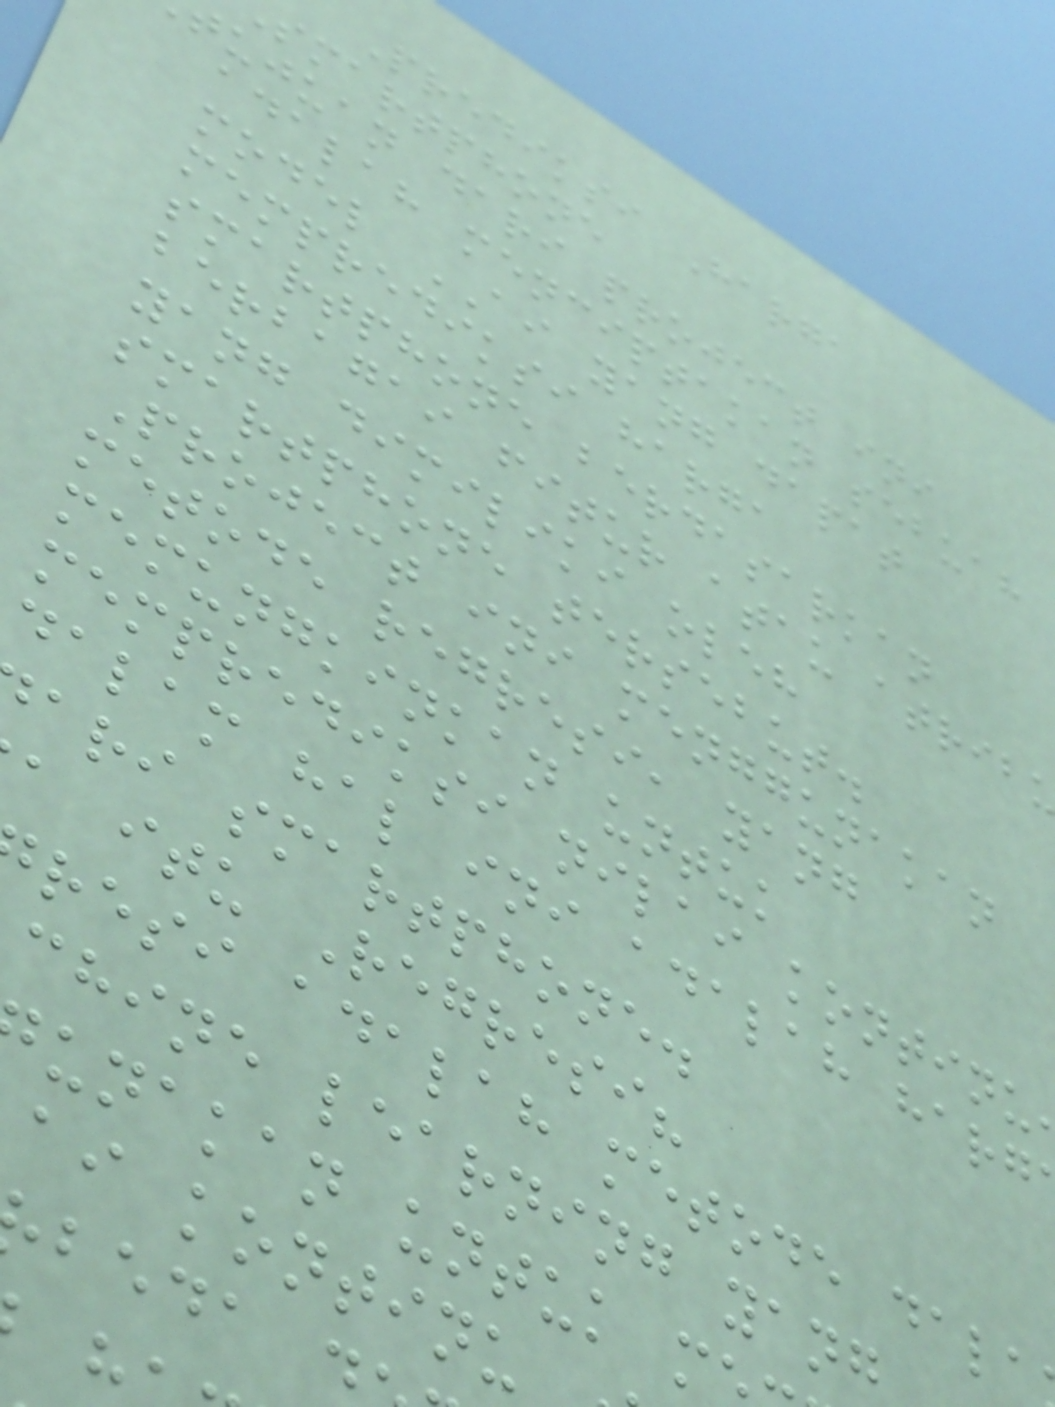Prediksi Harga
smartphone
tujuan dari project ini
adalah menciptakan sebuah
model AI yang dapat
memprediksi harga
smartphone berdasarkan
berbagai fitur atau atrib
yang dimiliki oleh
smartphone tersebut.
Project ini menggunakan
metode regresi, yang
memungkinkan untuk
memprediksi nilai kontinu
dalam hal ini adalah harg
ari smartphone.
a itu Regresi?
resi adalah metode dala
chine learning yang
unakan untuk m
ai kontinu
